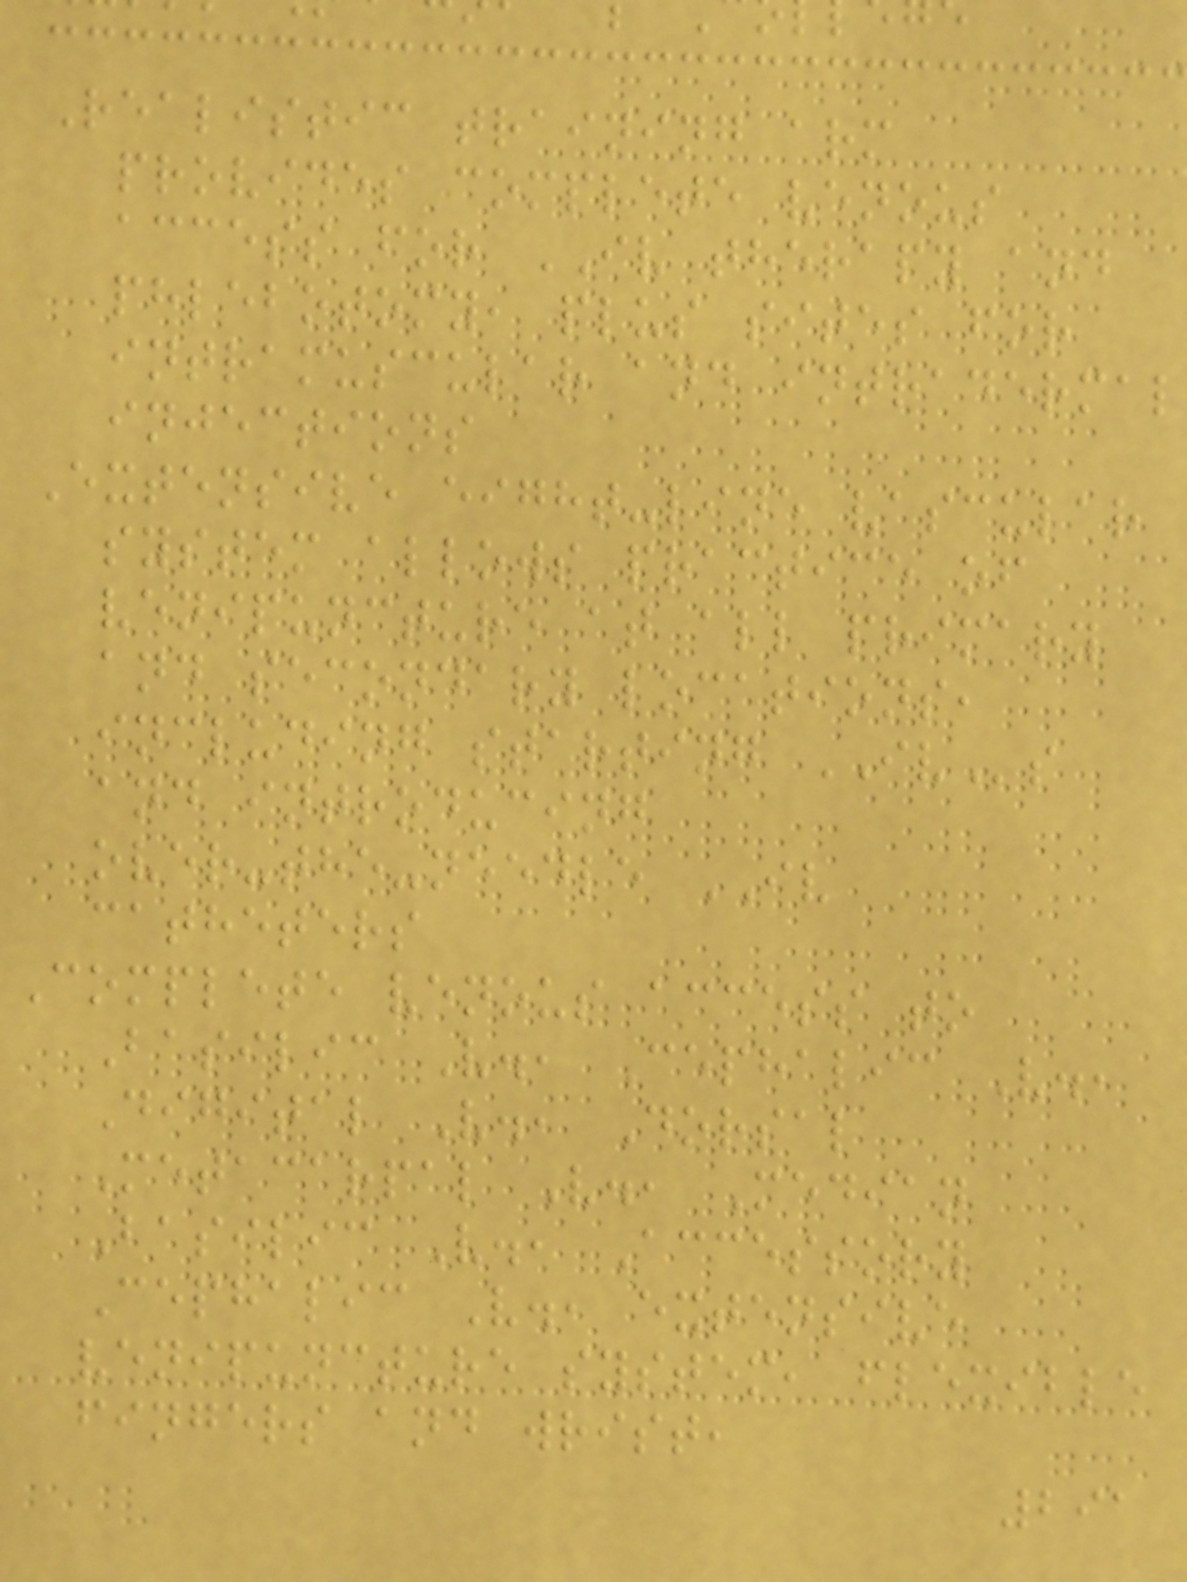Realistic training arm
provides complete venous
access for IV therapy and
phlebotomy, plus sites for
intramuscular and intradermal
injections
Extensive eight-line vascular
system allows practice of
venipuncture at all primary
and secondary locations,
including starting IVs
and introducing
over-the-needle IV
catheters
Complete venous access to
Basilic V., Cephalic V.,
Digital V., Dorsal
Metacarpal V., Median
Basilic V., Accessory
Cephalic V., extensive
venipuncture system, flexible
fingers and wrist,
291
